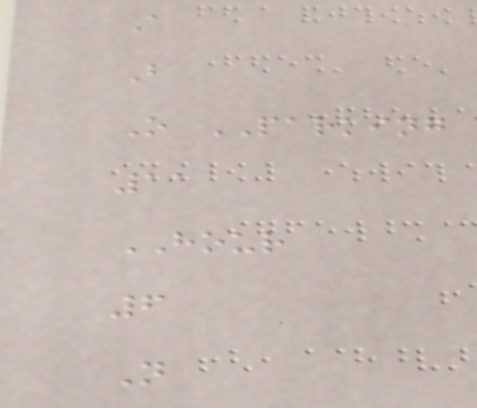A
B
O PARKING
11
HOUR
6
N
